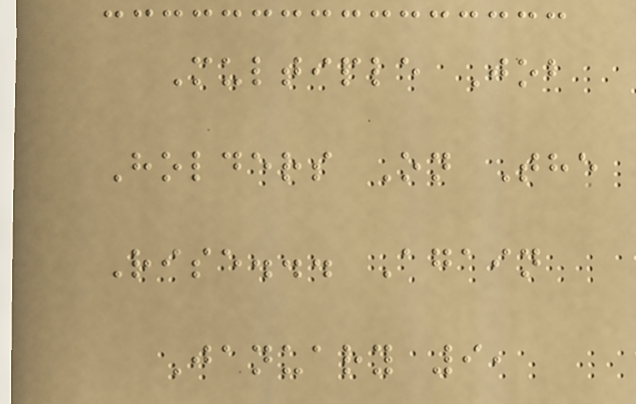Multiple Job
Holders On The
Rise... Again
January 9,
